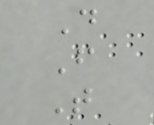D
F
T
